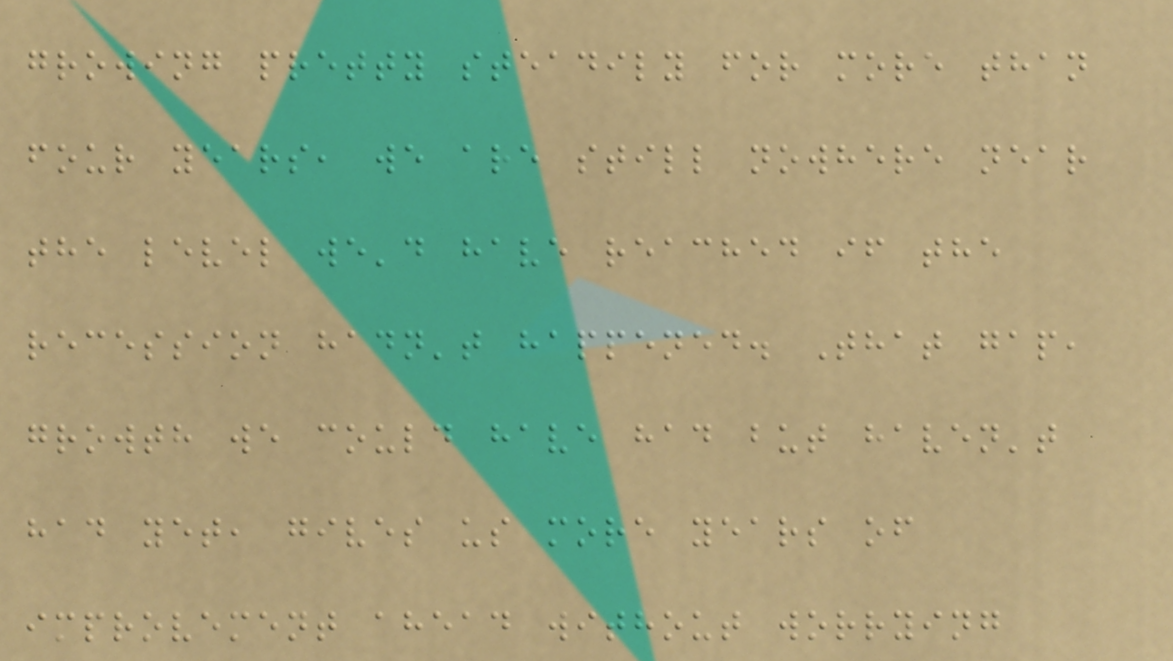growing pretty steadily for more than
four years, we are still nowhere near
the level we'd have reached if the
recession hadn't happened. That gap,
growth we could have had but haven't
had yet, gives us more years of
improvement ahead without worrying
